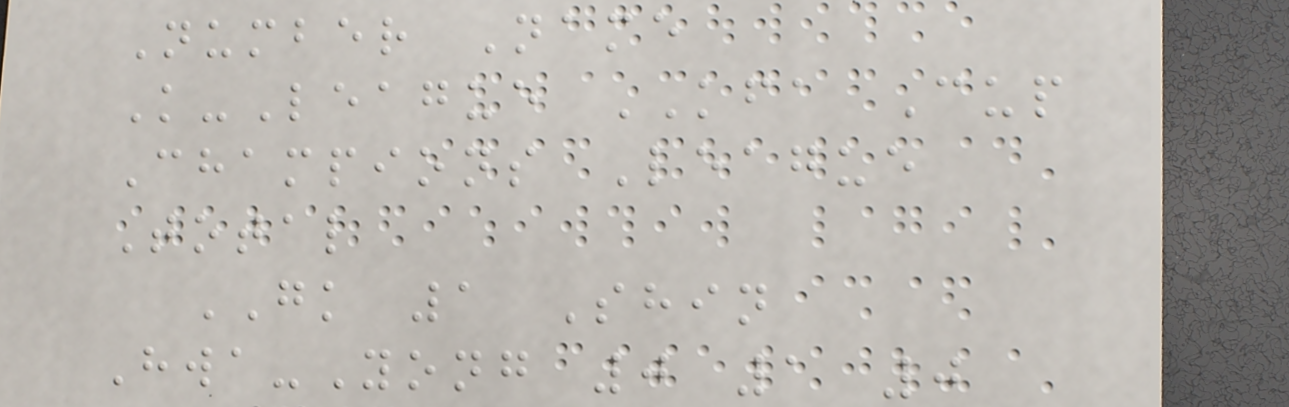Number Name
K-League KFA Cup
Champions League
Total
GK 1 Shin
Hwa-Yong 0 1 0
